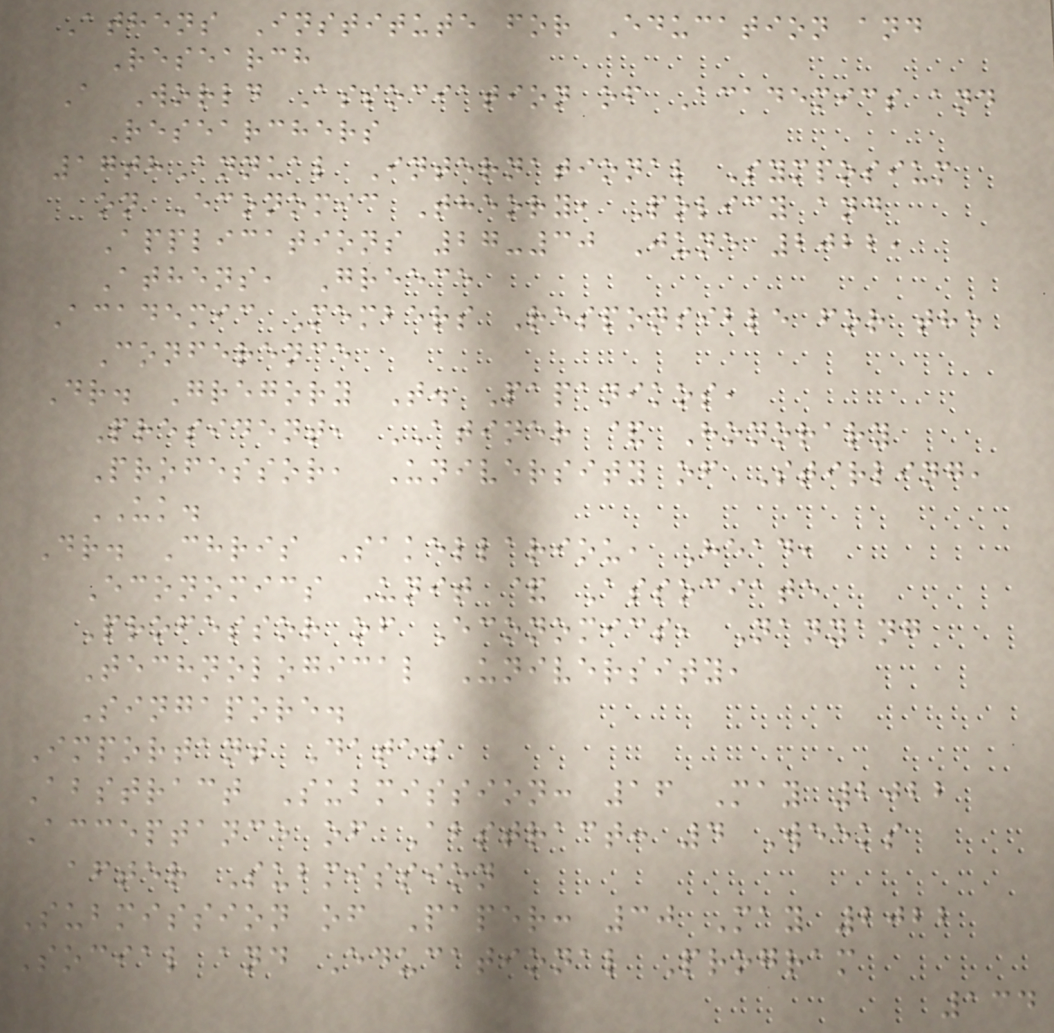Athens Institute for Education and
Research
A World Association of Academics and
Researchers
17thAnnual International Symposium
on Economic Theory, Policy and
Applications 27-30 June 2022,
Athens, Greece
Academic Members Responsible for the
Conference
Dr. Gregory T. Papanikos,
President, ATINER & Honorary
Professor, University of Stirling,
UK.
Dr. Chris Sakellariou, Head,
Economics Unit & Associate
Professor of Economics, Nanyang
Technological University,
Singapore.
Important Dates
Abstract Submission: 16 May 2022
Acceptance of Abstract: 4 Weeks
after Submission
Submission of Paper: 30 May 2022
Social and Educational Program
134
